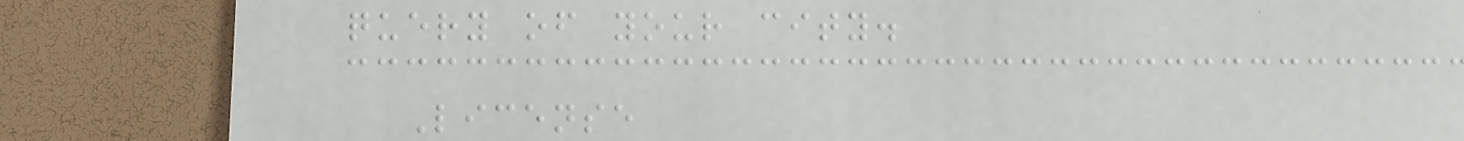query of your city.
License
